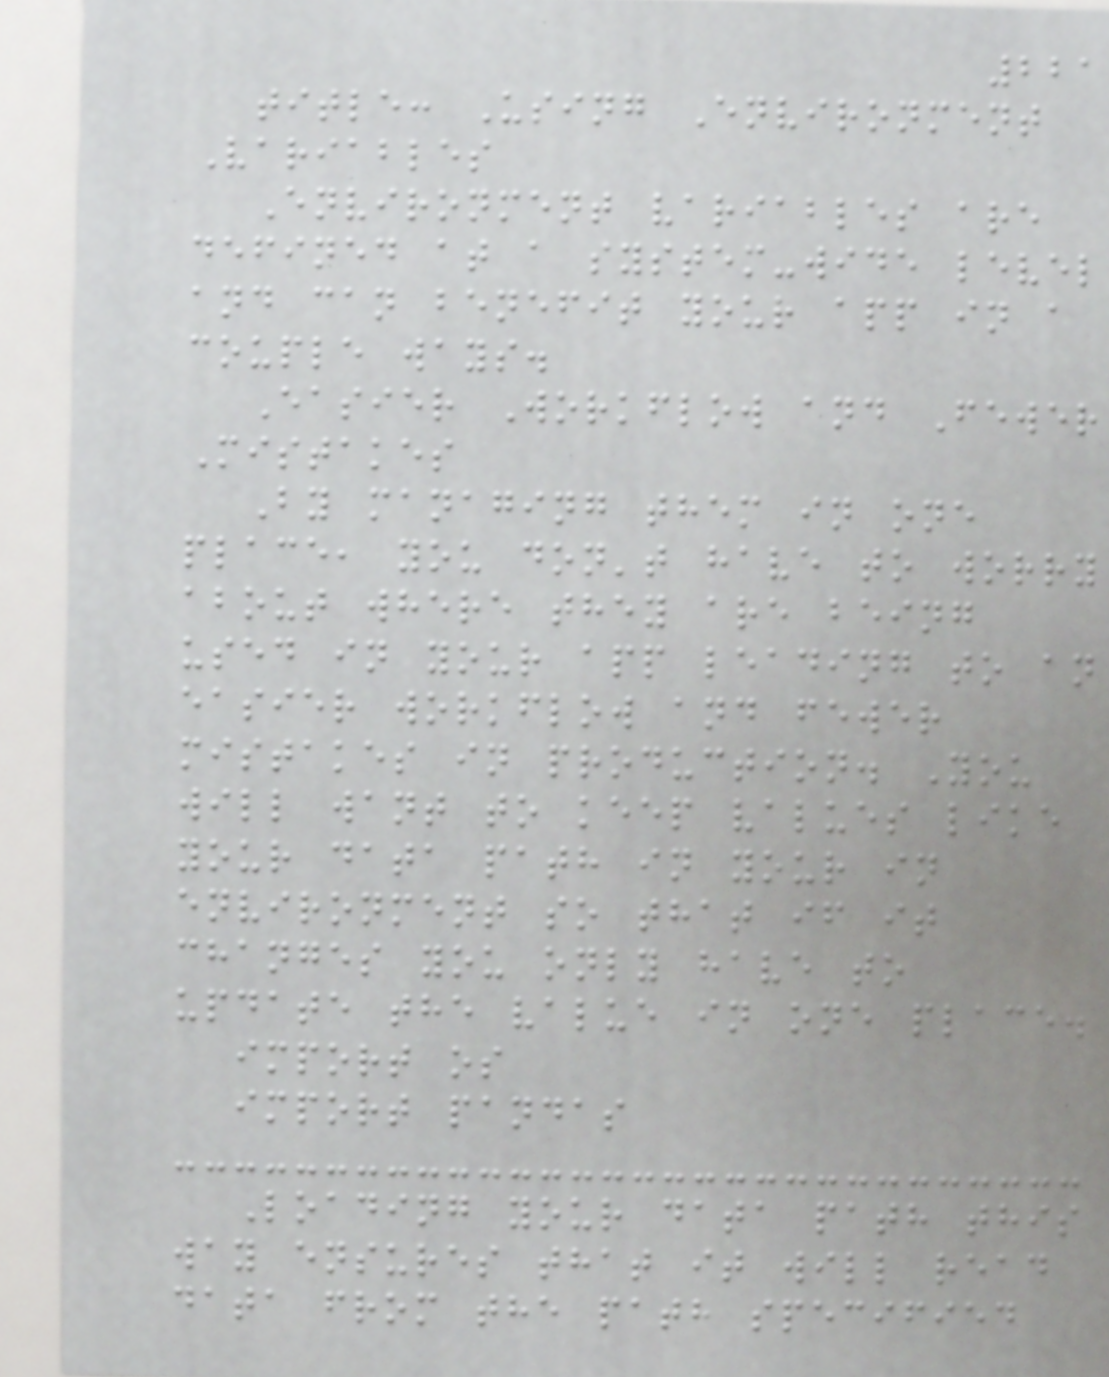221
title: Using Environment
Variables
Environment variables are
defined at a system-wide level
and can benefit your app in a
couple ways.
Easier Workflow and Fewer
Mistakes
By managing them in one
place, you don't have to worry
about where they are being
used in your app leading to an
easier workflow and fewer
mistakes in production. You
will want to keep values like
your data path in your in
environment so that if it
changes you only have to
update the value in one place.
import os
import pandas
Loading your data path this
way ensures that it will read
data from the path specified
